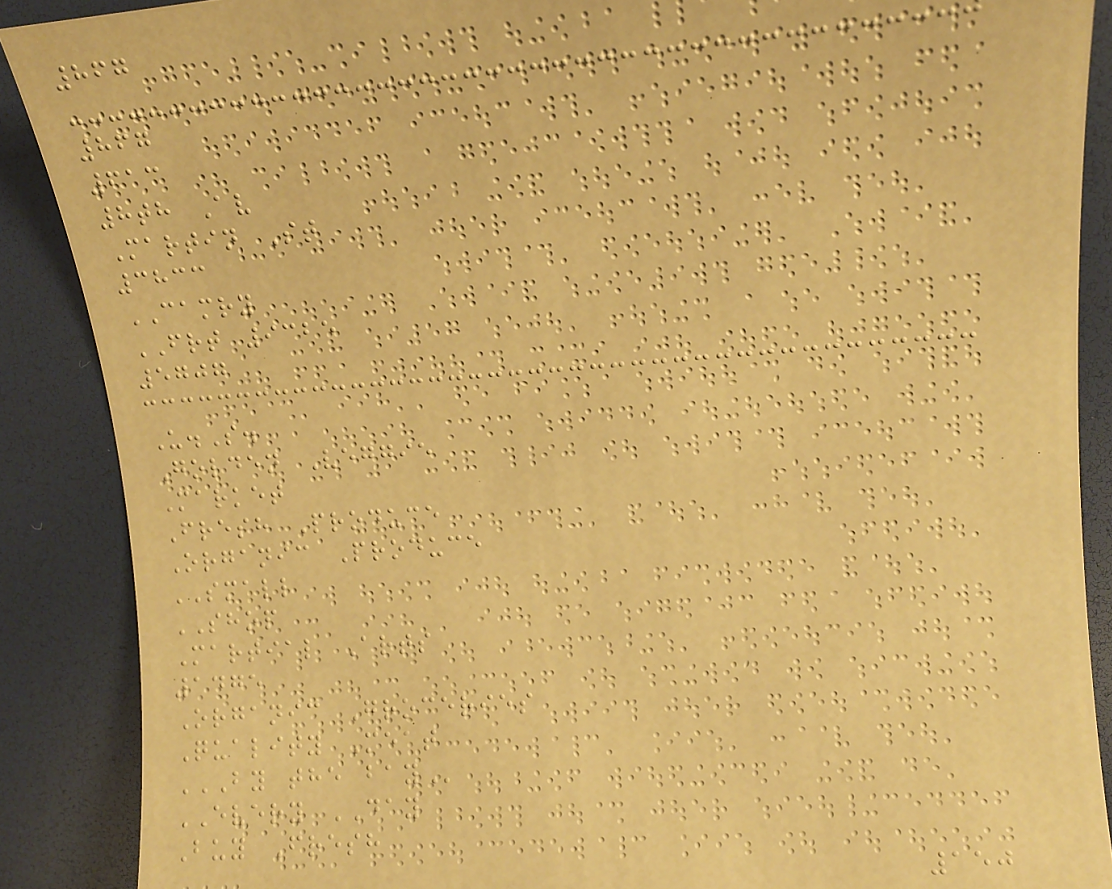867
867
613
8th Av
Martin St
3833
CAMRY
FRT 9325
5707
U.S.
Golden Veggie
Market
Fresh Produce
Organic Produce
SMALL
SHOP
Martial Arts
1475
Organic Groceries
Quality Meat
BY THE BAY
EVERY DAY
Buy Fresh
150
